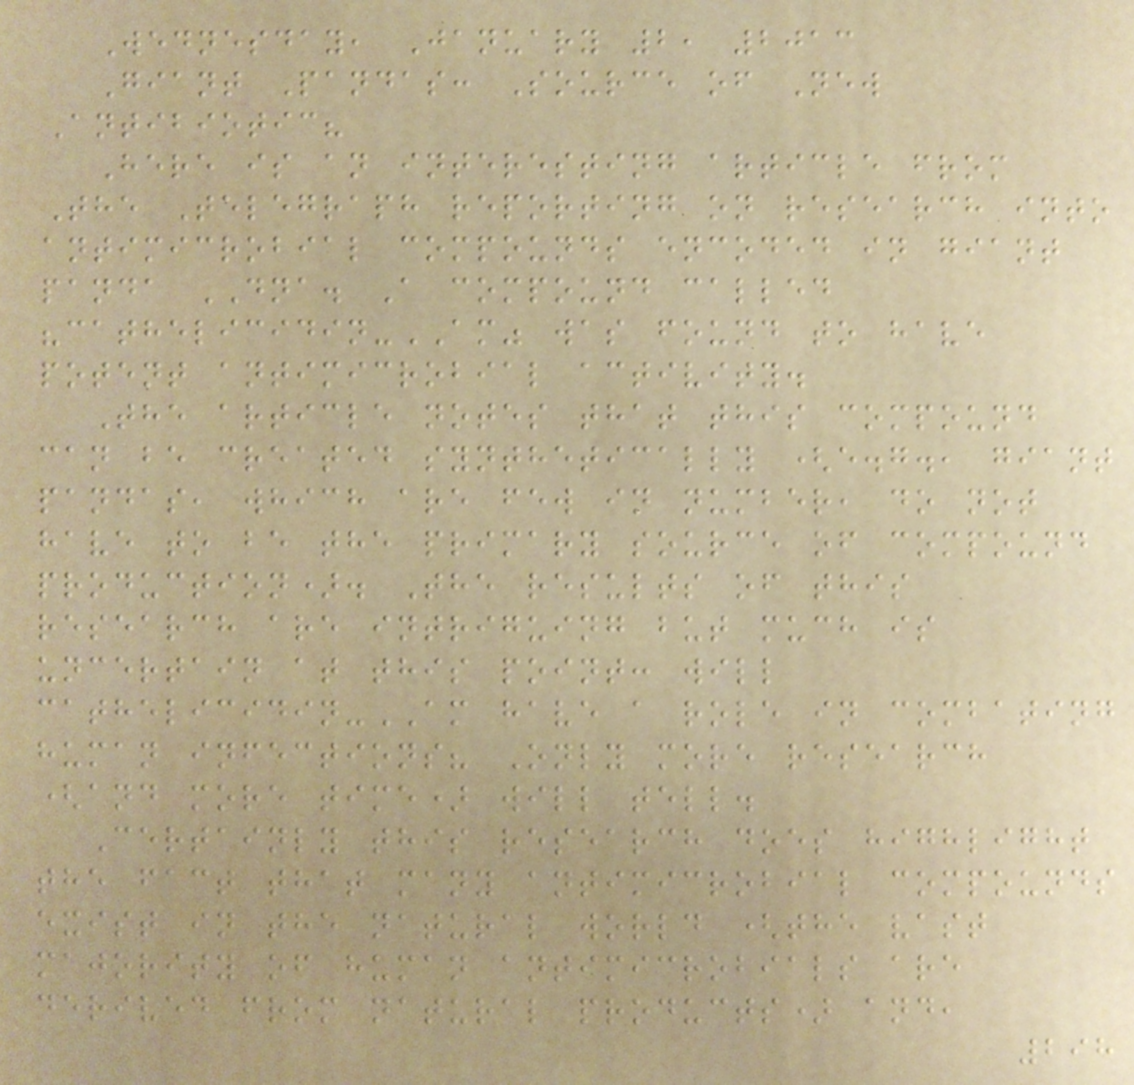Wednesday, January 2, 2013
Giant Pandas: Source of New
Antibiotic?
Here is an interesting article from
The Telegraph reporting on research into
antimicrobial compounds encoded in giant
panda DNA. A compound called
"cathelicidin-AM" was found to have
potent antimicrobial activity.
The article notes that this compound
can be created synthetically (e.g., giant
pandas, which are few in number, do not
have to be the primary source of compound
production). The results of this
research are intriguing but much is
uncertain at this point: will
cathelicidin-AM have a role in combating
human infections? Only more research
(and more time) will tell.
Certainly this research does highlight
the fact that many antimicrobial compounds
exist in the natural world (the vast
majority of human antimicrobials are
derived from natural products) and,
298
